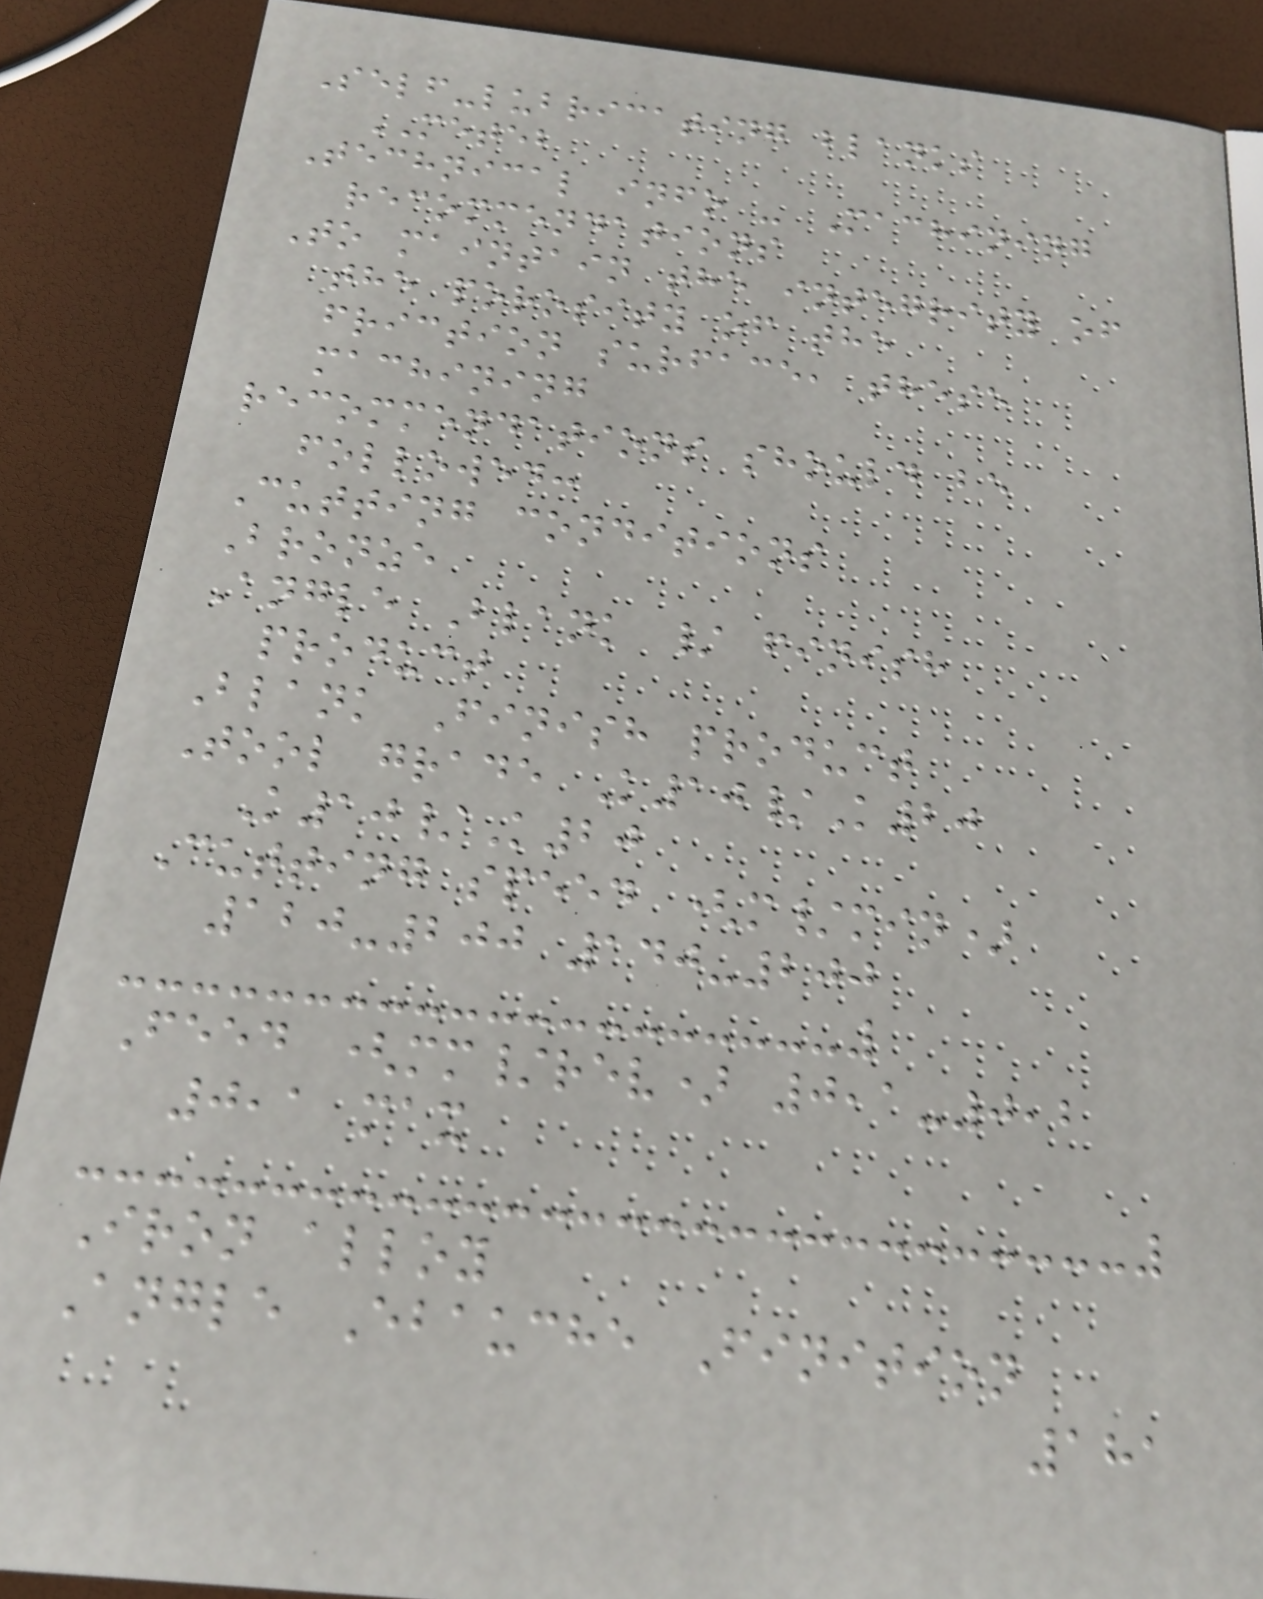Self-lubricating blanks
METEB
Technical info - Machining
recommendations
To maintain the integrity of
the porosity of the
friction surface, these
machining
recommendations should be
followed:
Cutting conditions
Bronze
Angle Blank / finish
product
Blank Finish product
Tool grade K10/K20
K10/K20
Cutting speed (m/min)
120-200 140-200
Feed (mm/rev) 0,1-0,2
0,1 max
Iron alloy
Angle Ebauche Finition
181
